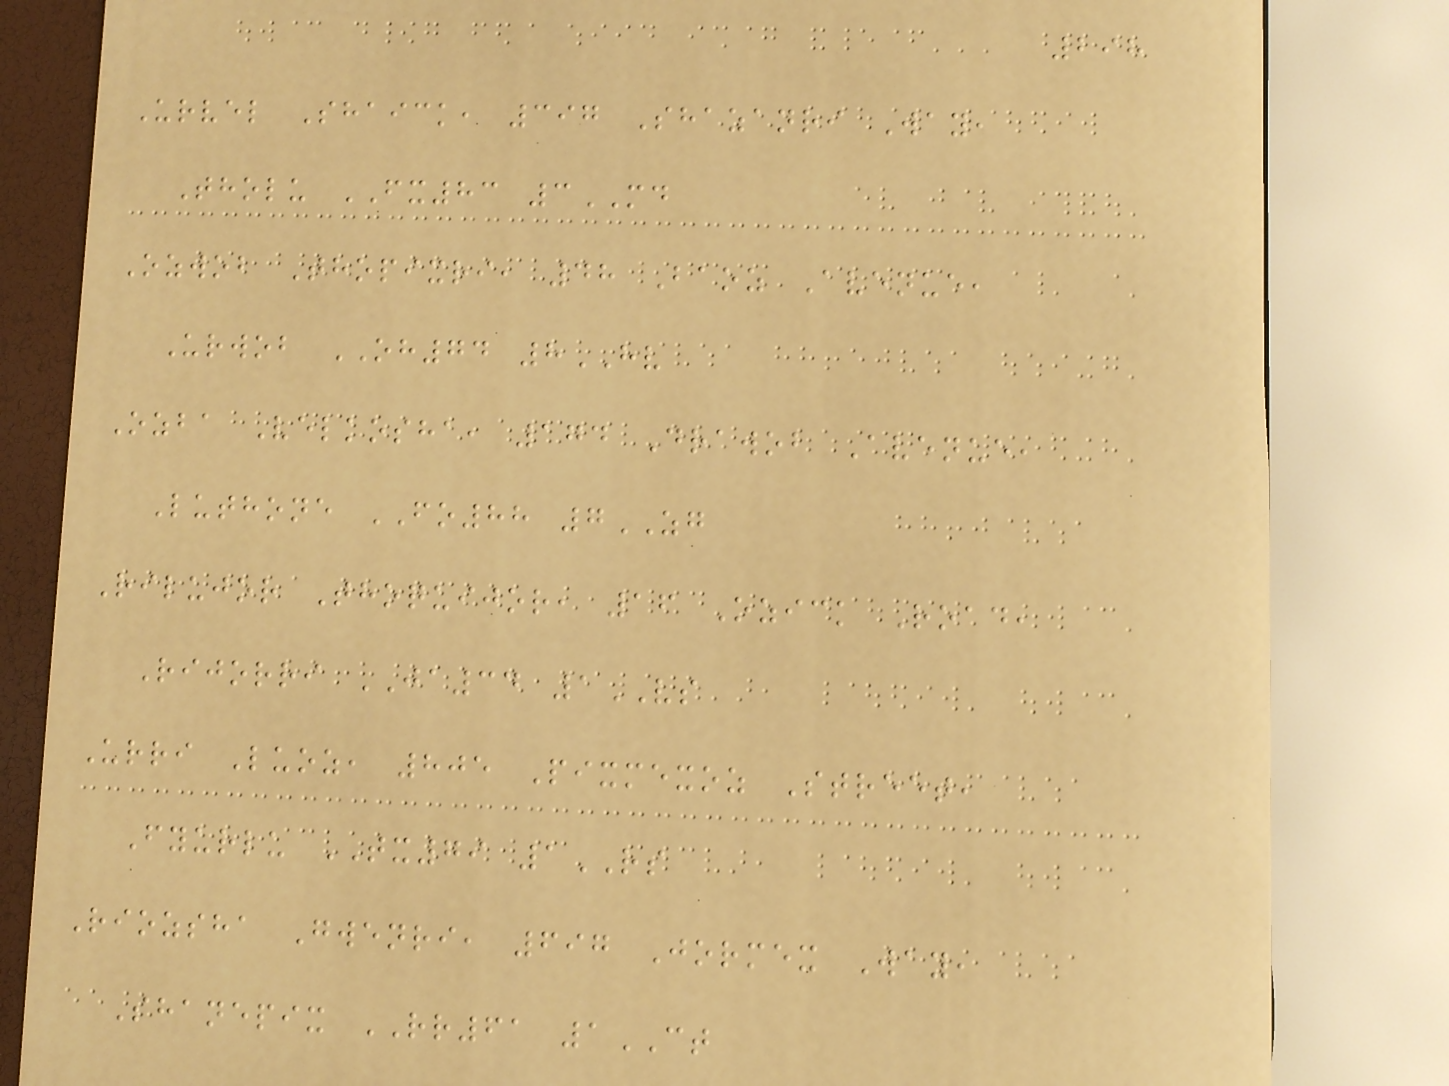298
Urvel Shaick, 397 Shazanri Way,
Tholu FX83 3MD
Ozwob Thopixri, 48 Baoz Avenue,
Urwob OH74 8HV
Ozba Velkosha, 174 Drawob Avenue,
Luthone FO88 7ZG
Rilujor Thoquijor, 16 Ozick Road,
Rijorri JA34 1VS
Urri Luoz, 805 Pixmexoz Street,
Fyurlu TX79 1RS
Riozsha Gwenri, 697 Jormex Way,
Shanepix RR61 1CT
